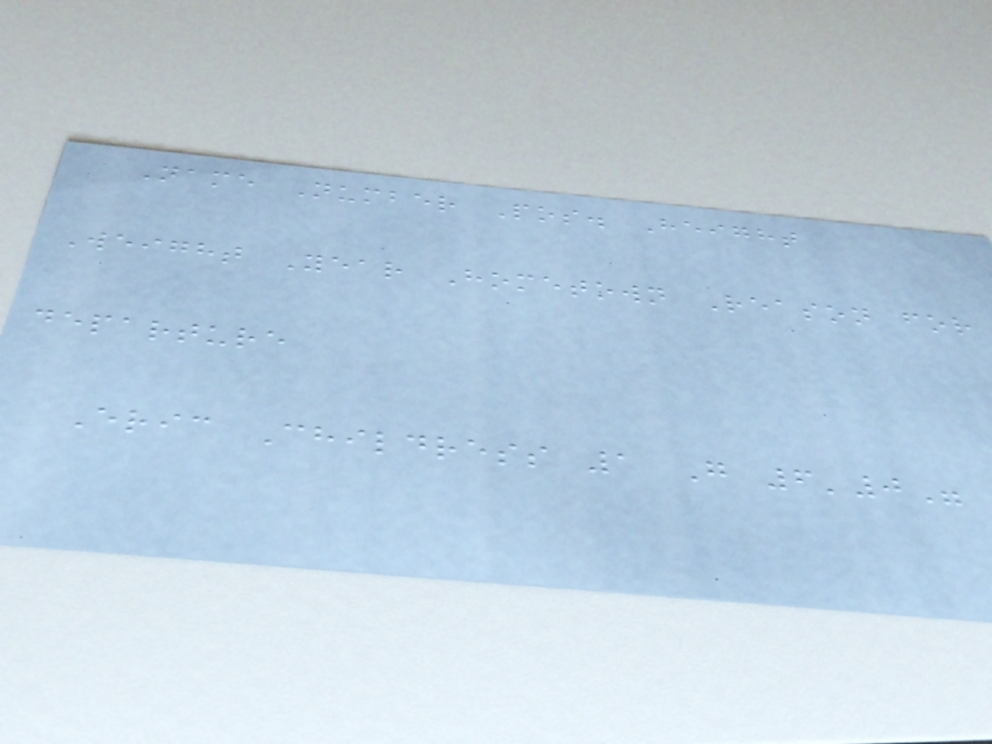Name Number Pos. Height
Weight Year Hometown Reason for
departure
Eric Childress 1 G 6'0"
